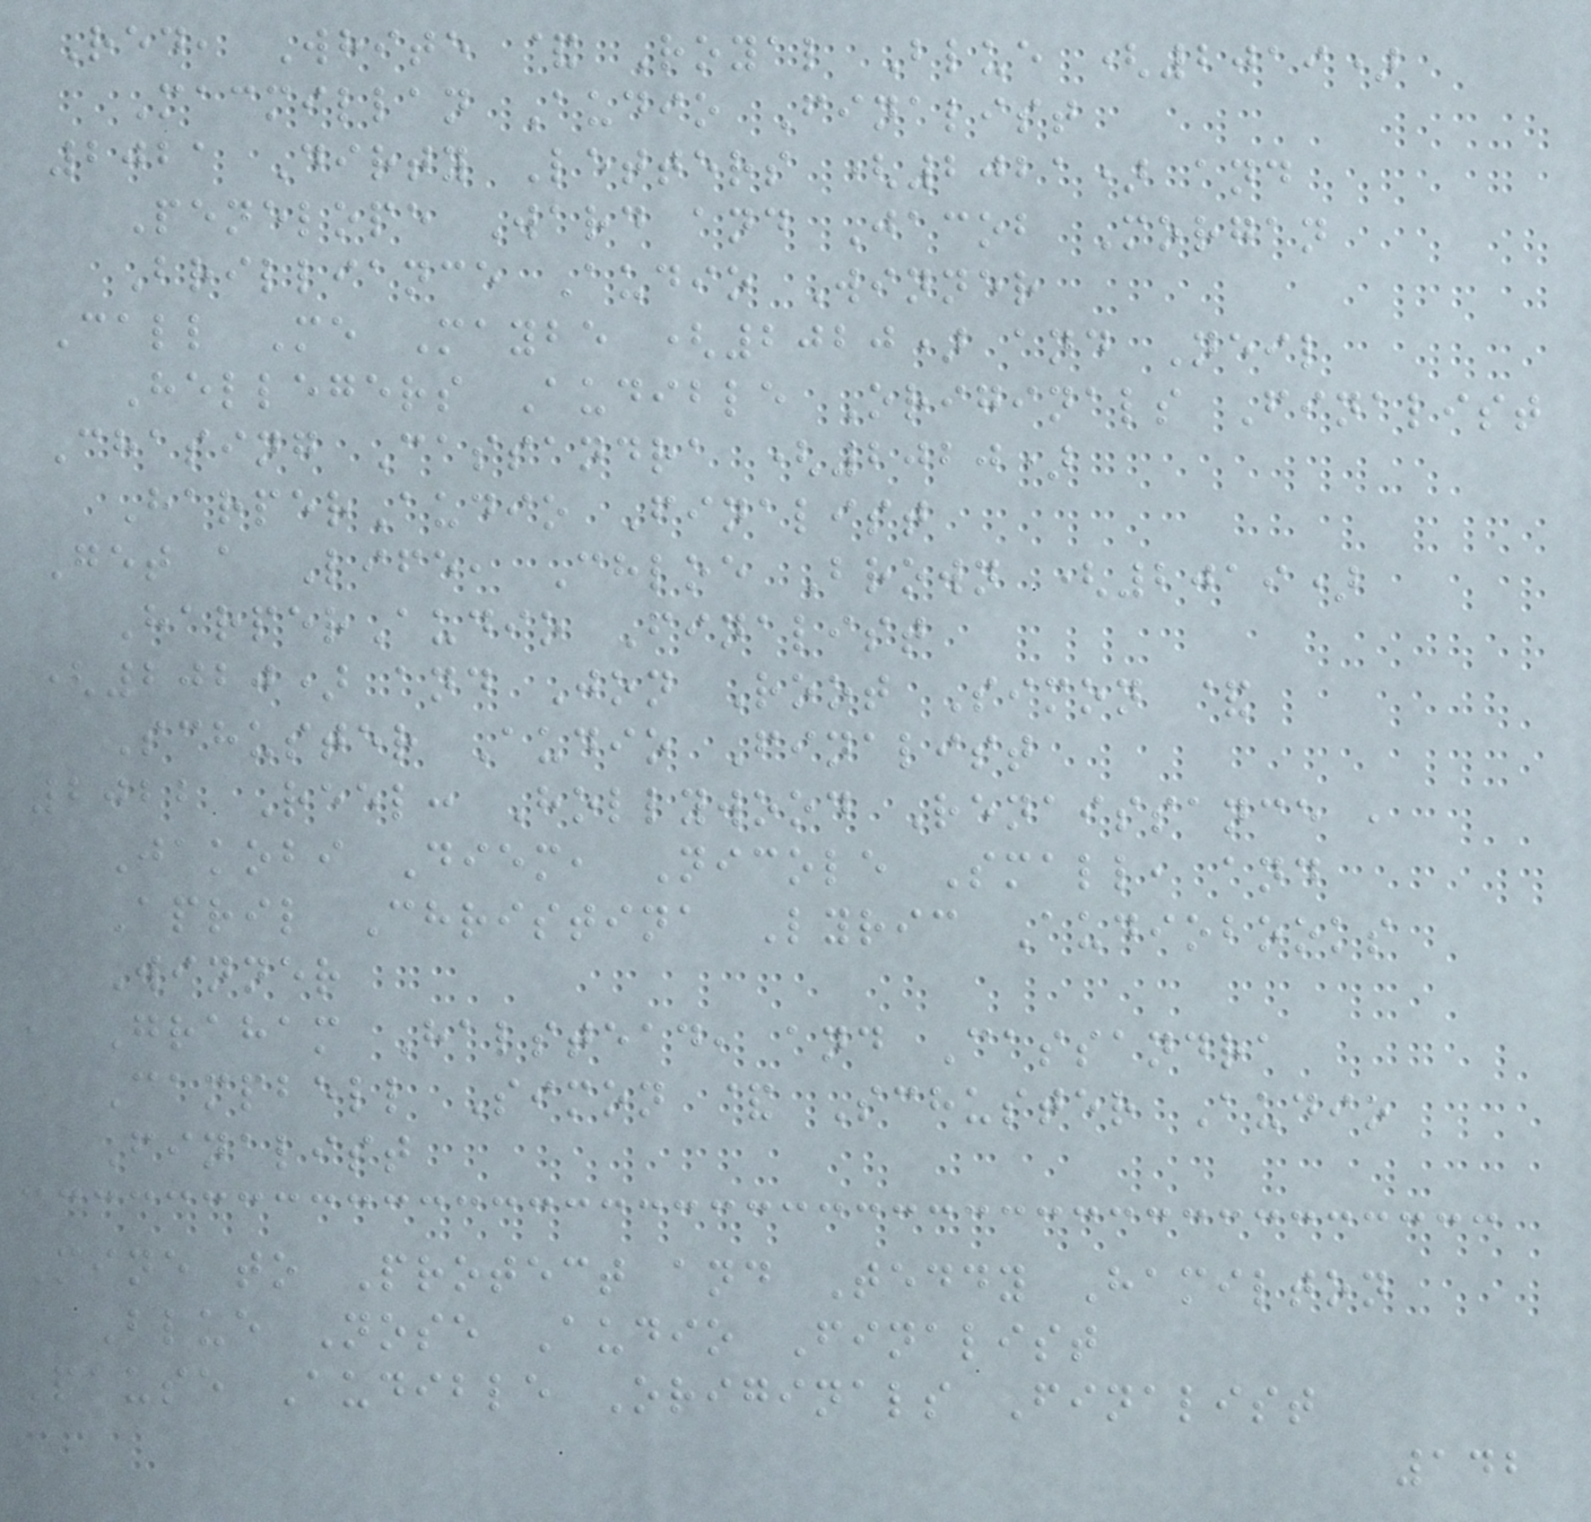Red, White & Royal Blue (2019)
Macmillan Audio Finalist
2021 Dirty Letters (2021) and
Penelope Ward and Jacob Morgan
Brilliance Audio Winner
Call Me Maybe (2020) and Neil
Hellegers Audible Originals Finalist
Chasing Cassandra (2020)
HarperAudio Finalist
Get a Life, Chloe Brown (2019)
HarperAudio Finalist
(2020) and Jon Root Simon &
Schuster Audio Finalist
2022 Reel: Hollywood Renaissance ,
Jakobi Diem, Nicole Small, and
April Christina Lyric Audiobooks
Winner
, Graham Halstead, and Cassandra
Campbell Simon & Schuster Audio
Finalist
Mine to Protect and Teddy Hamilton
Blue Nose Audio Finalist
Pause Audible Originals Finalist
142
